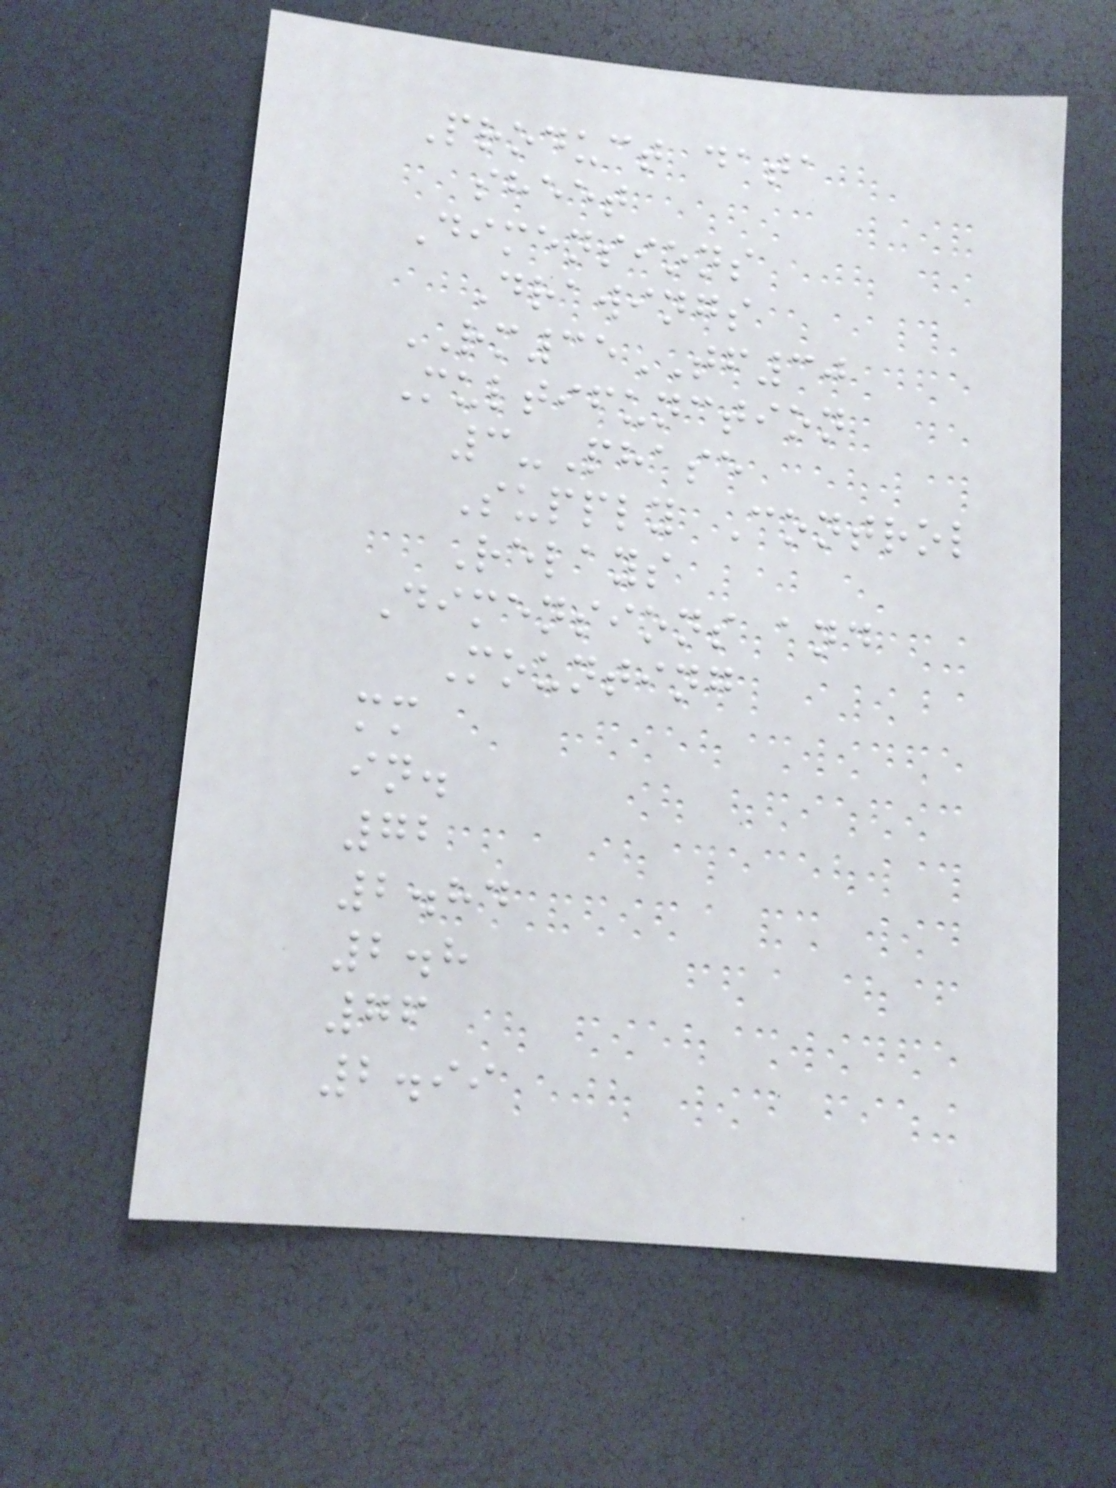Product data
sheet
Dimensions
Drawings
RM35TF30
Multifunction
3-Phase
Supply Control
Relays
Dimensions and
Mounting
mm
in.
72
2.84
2.8
76
2.99
